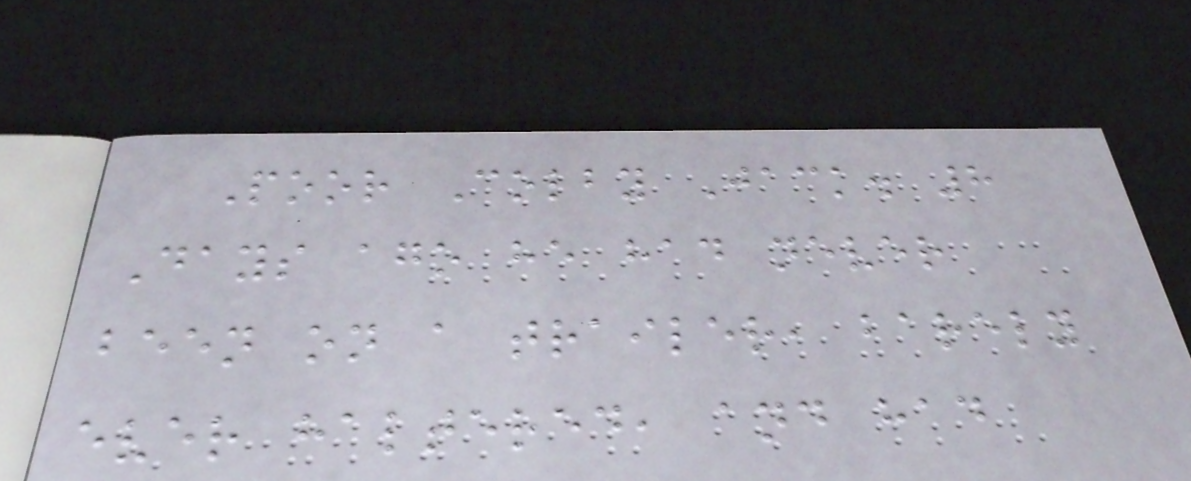Poor Colby Jack. 8
Days ago he had never
been on a trailer, barely
ever haltered, and had
